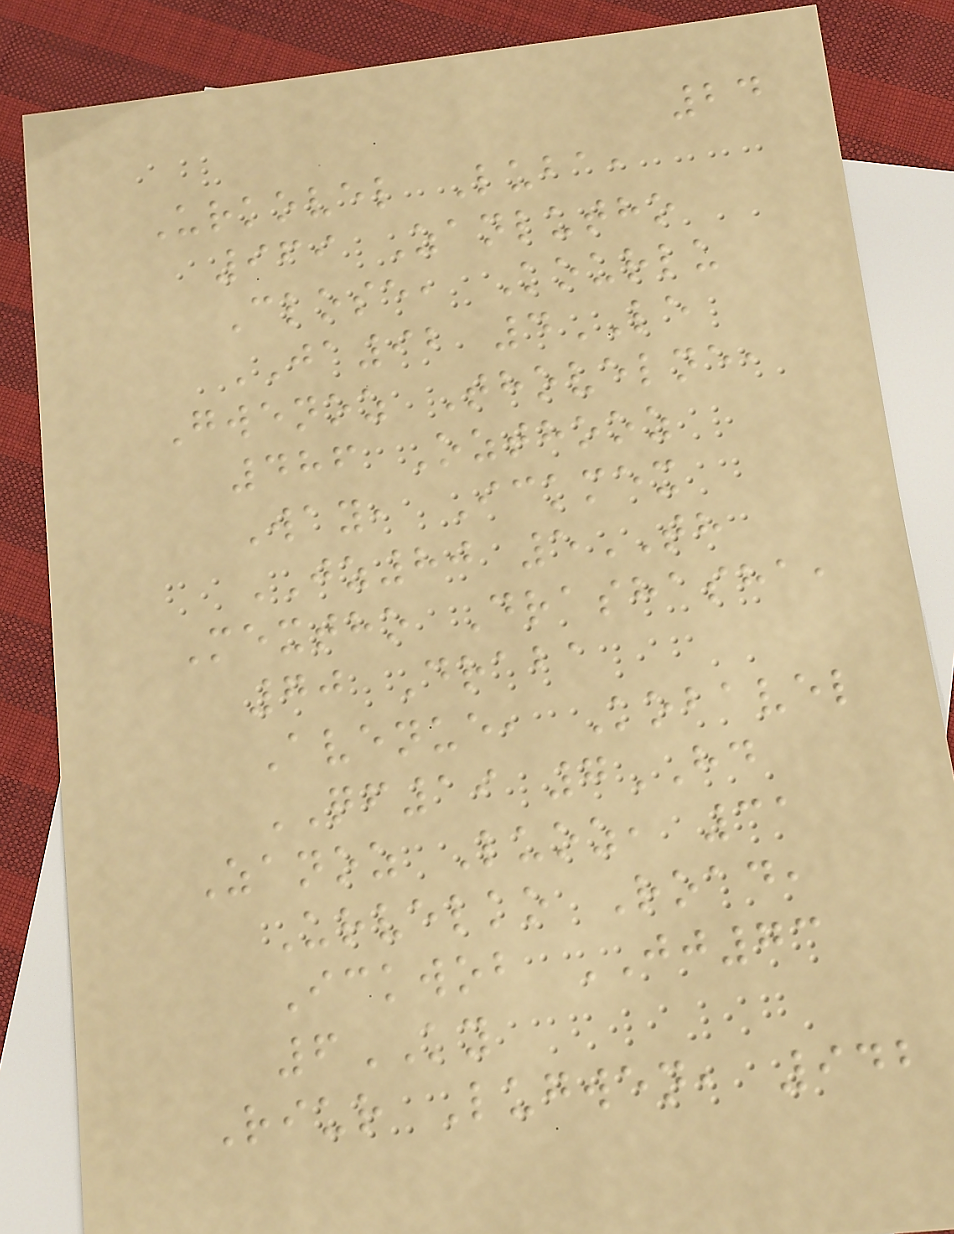24
Urkovel Luba,
969 Zanlutho
Close, Kourlu
JA92 4LE
Gwenoz Thovelne,
486 Ozthooz
Way, Ickmex
JZ80 5TH
Mextho Drashasha,
70 Draba
Avenue, Kobavel
QF19 7HD
Zanoz Luoz, 31
Urvelko Road,
Ickwob JJ73
6KY
Riur Lugwen, 942
